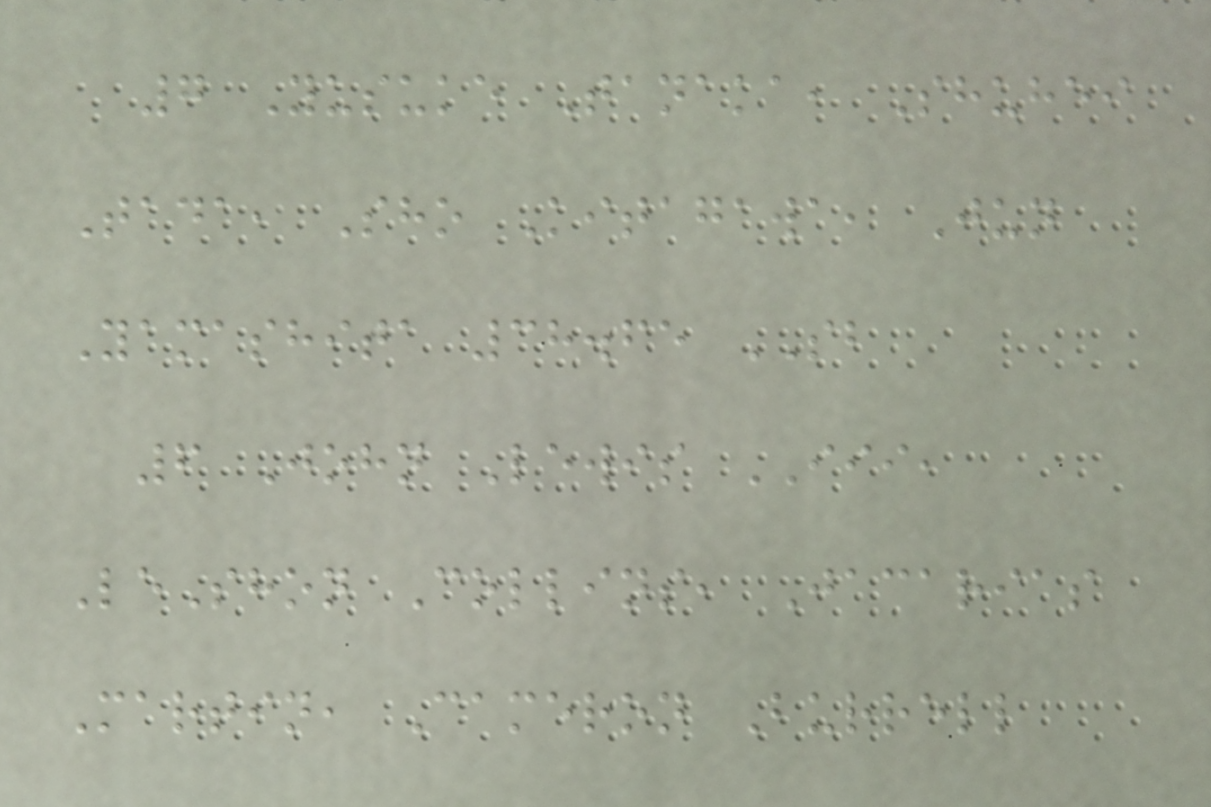7 Yusuke Tanaka, Shuhei
Tada, Sho Kitagawa, Jun
Yamashita 38.65 SB
6 John Lewis III,
LeShon Collins, Jacarias
Martin, Cameron Burrell
